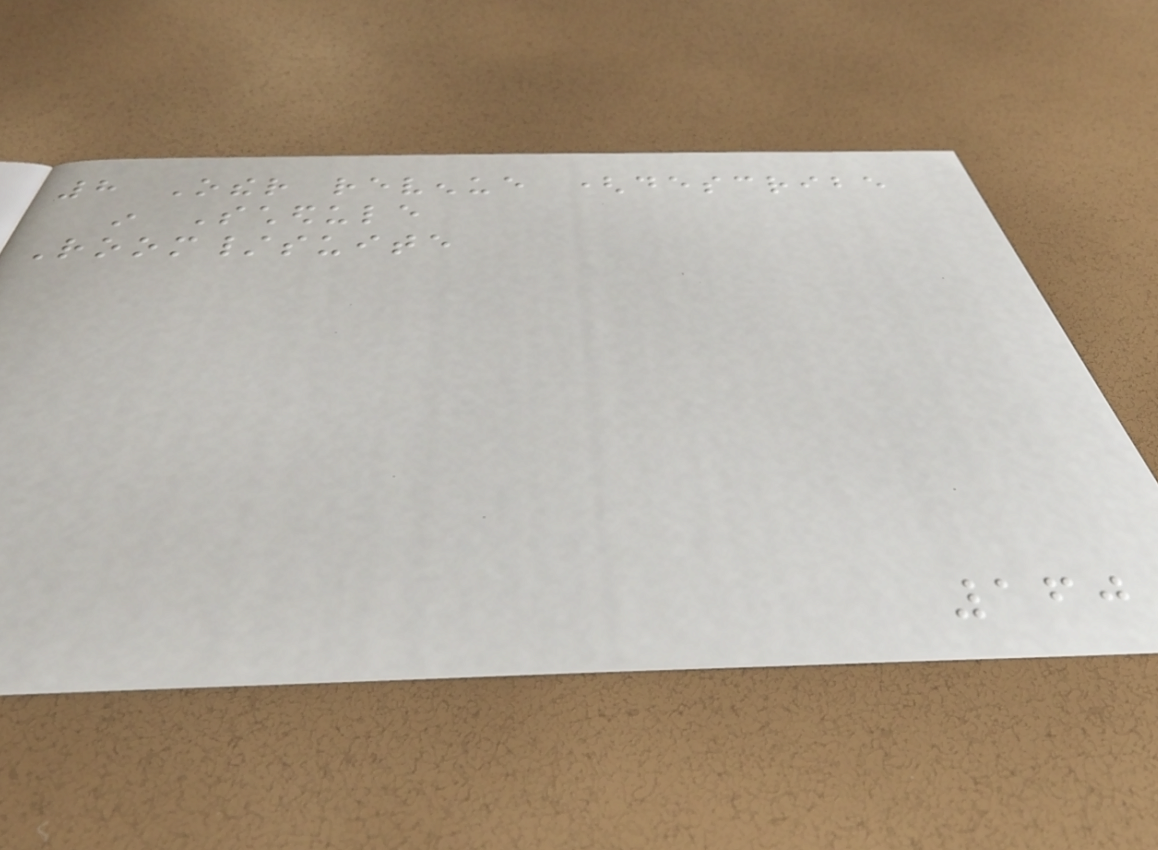8 Other revenue (describe
in Schedule
Room/suite
160
